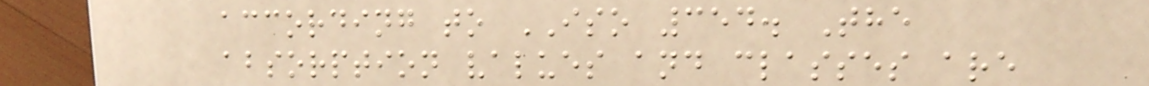according to ISO 354. The
absorption values and classes are
